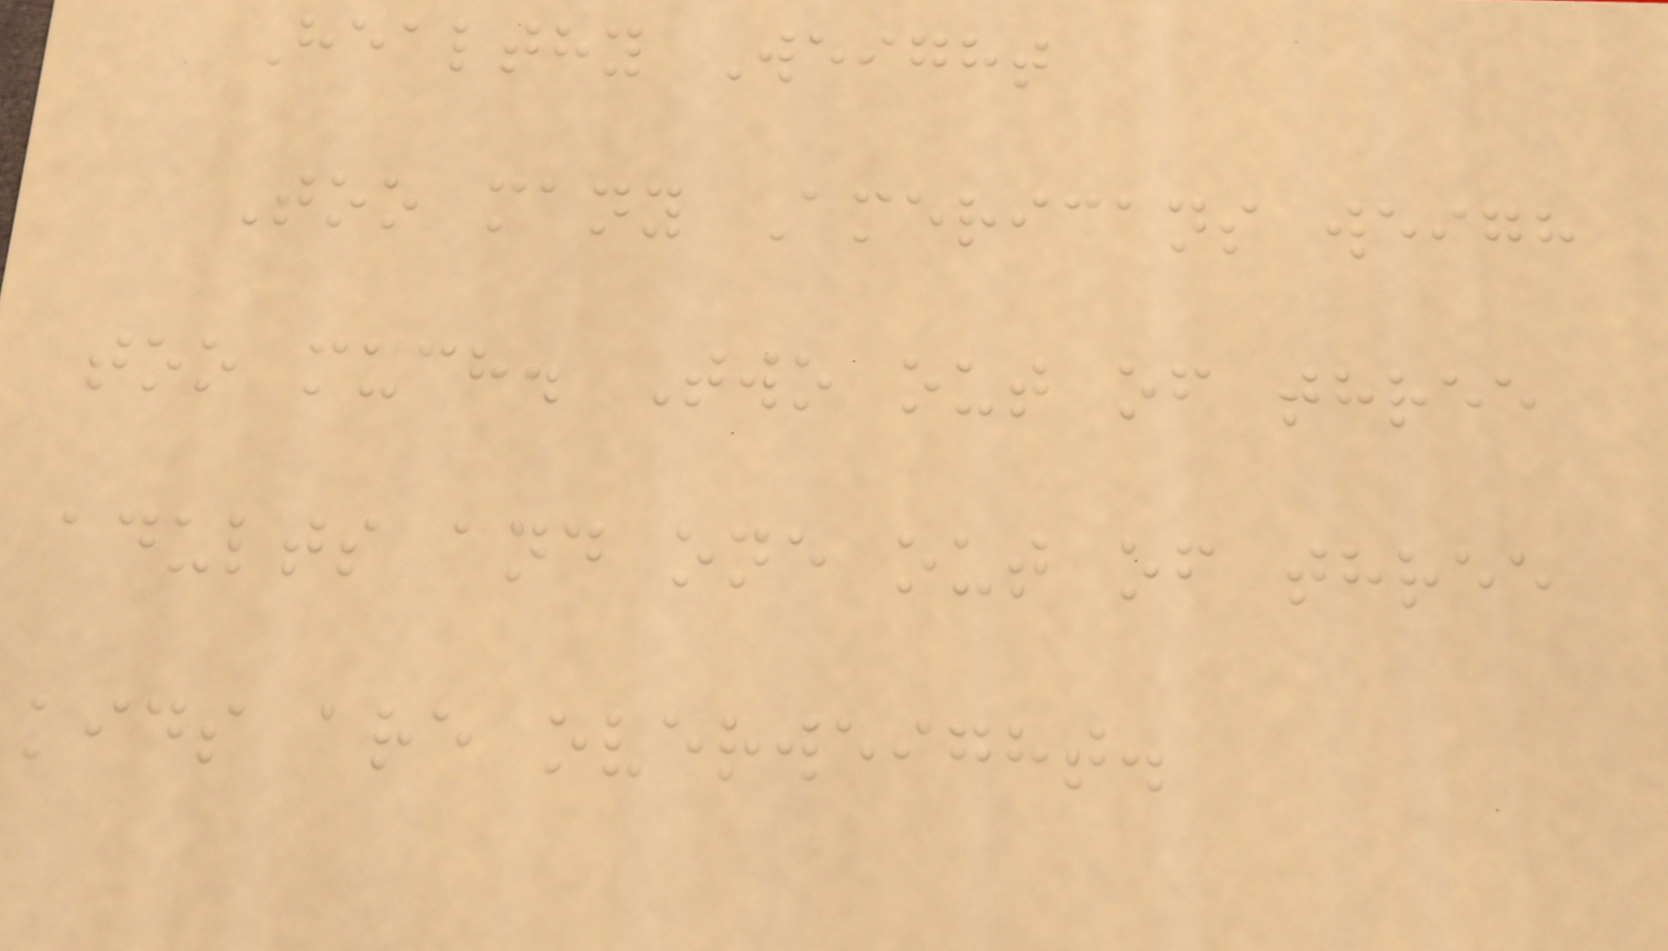Healthy Weight
Too many Americans weigh
too much. Two out of three
adults and one out of three
kids are overweight.
